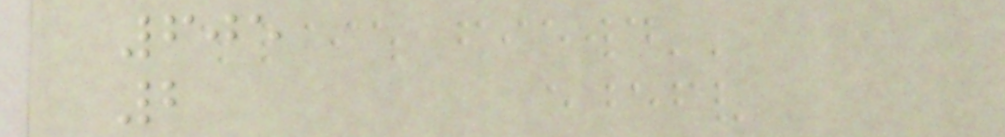605
2
